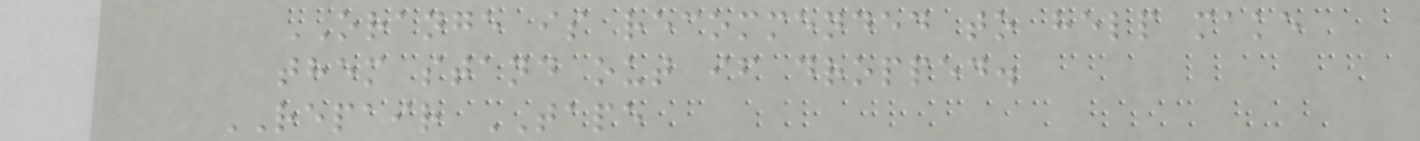ORANGE is recommended to help make
them stand out if dropped.
REPAIR TAPE
